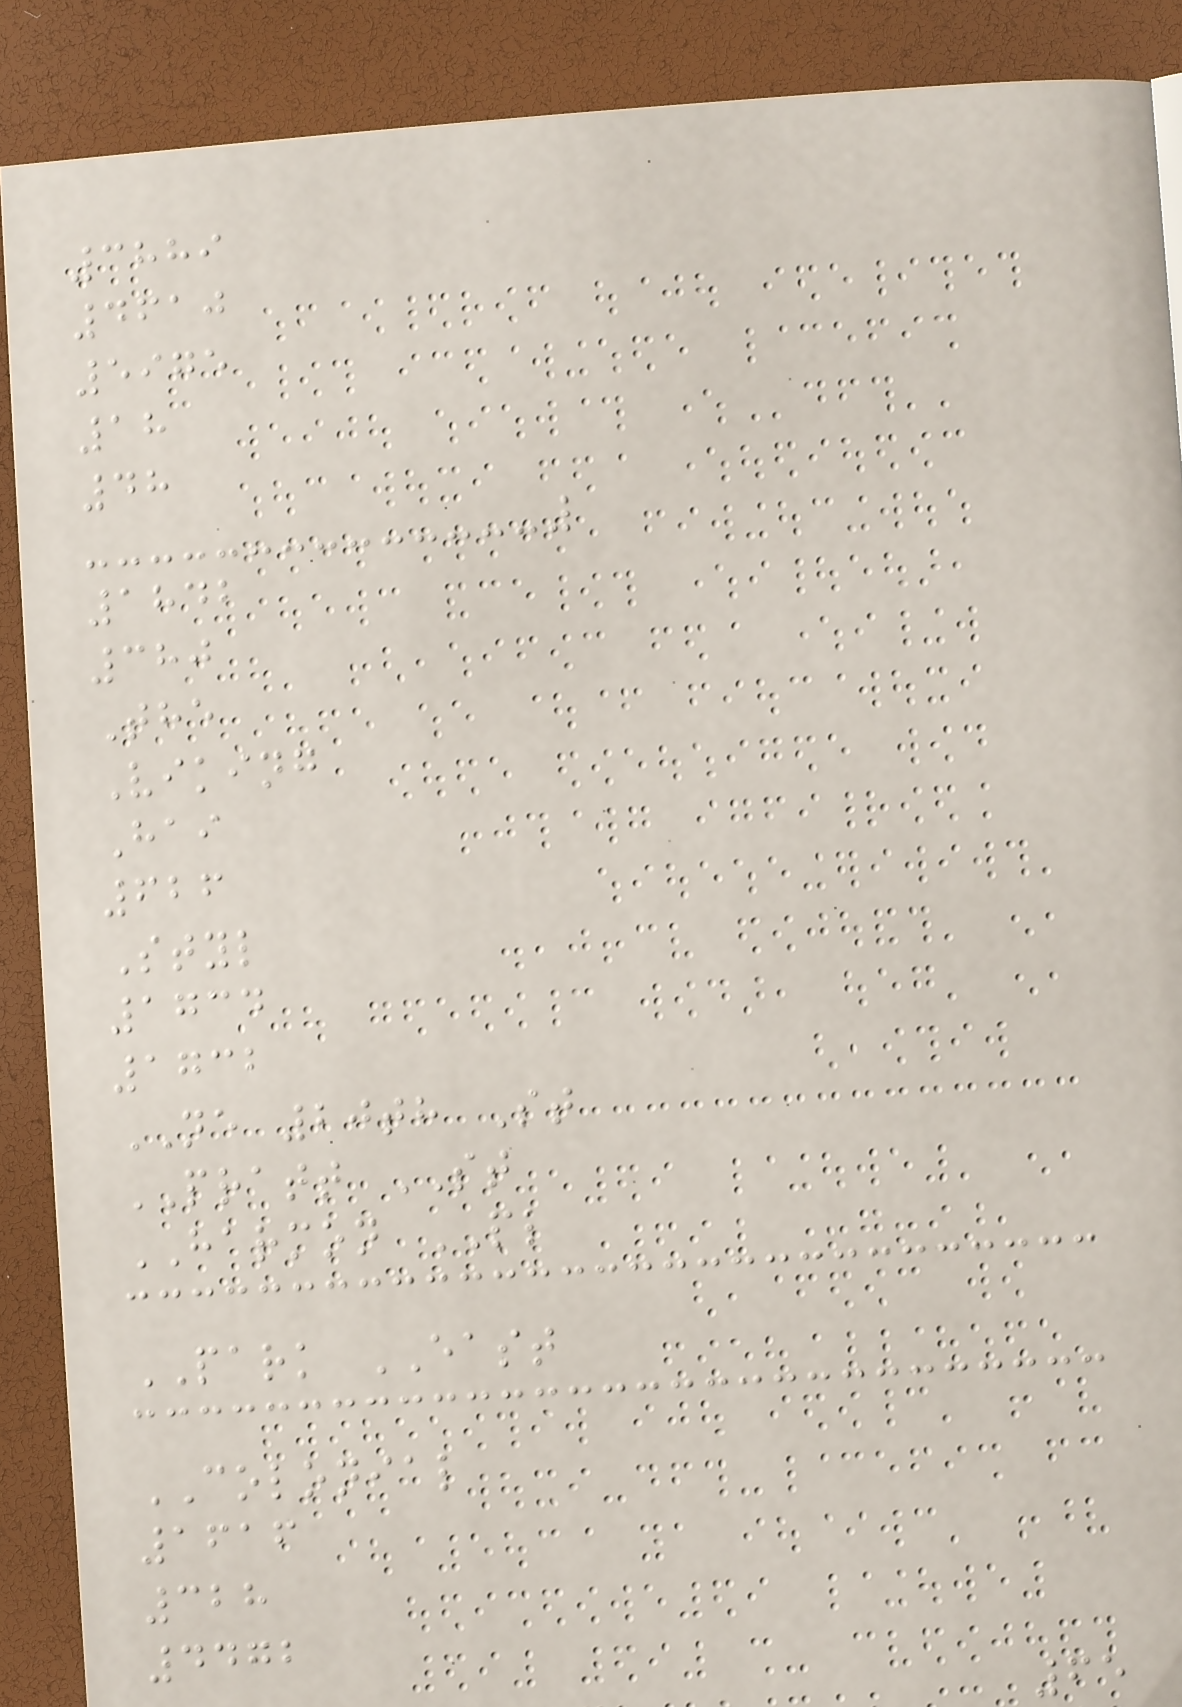3889
4610
5975
18
48
1842
380
The
Viking
Hai
626
Styl
1734
1732
NE 20th St
PRATT ST
HARMON PL
PARK EAST
COLONIAL
1616
328
4472
65
